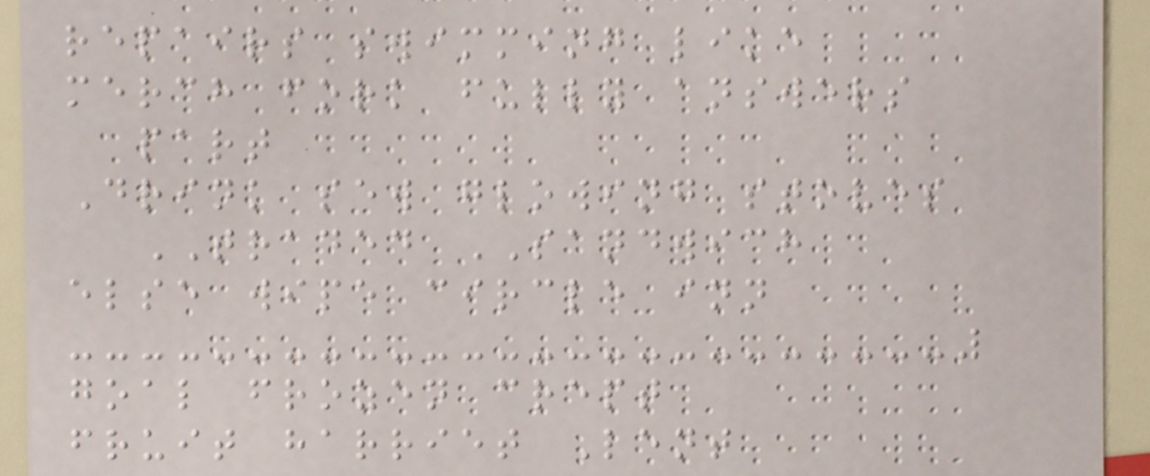repairs swimming like
merch fork fully answers
part
Drink sew glowing stoves
TRADED SANDWICH
else wipe circle inn
goal frozen crept
fruit harriet Lent
